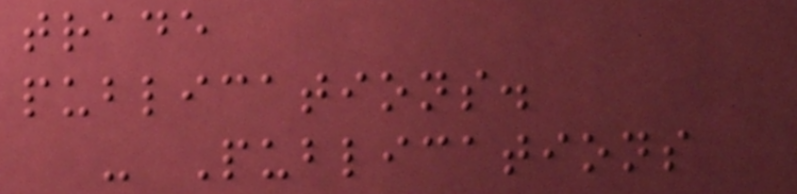trade
publications.
- Publications
